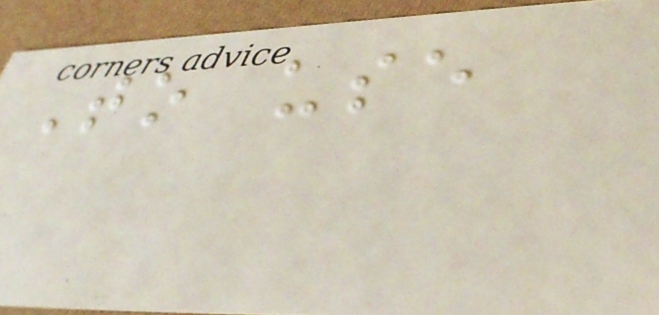To use
